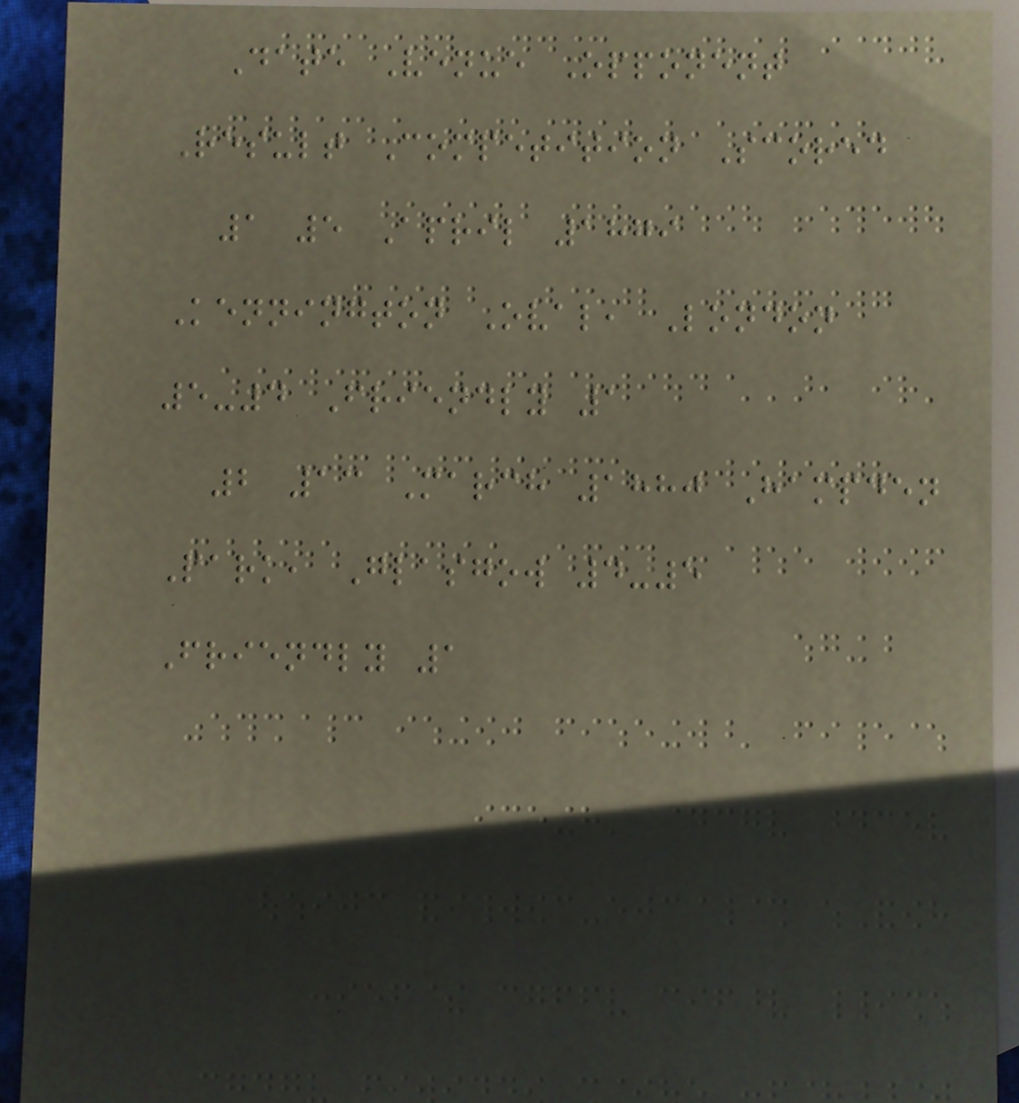Date Venue Opponent
Result Competition Scored
1 5 April 1879
Kennington Oval, London
5-4 Friendly 1
2 13 March 1880 Hampden
Park, Glasgow 4-5
Friendly 1
